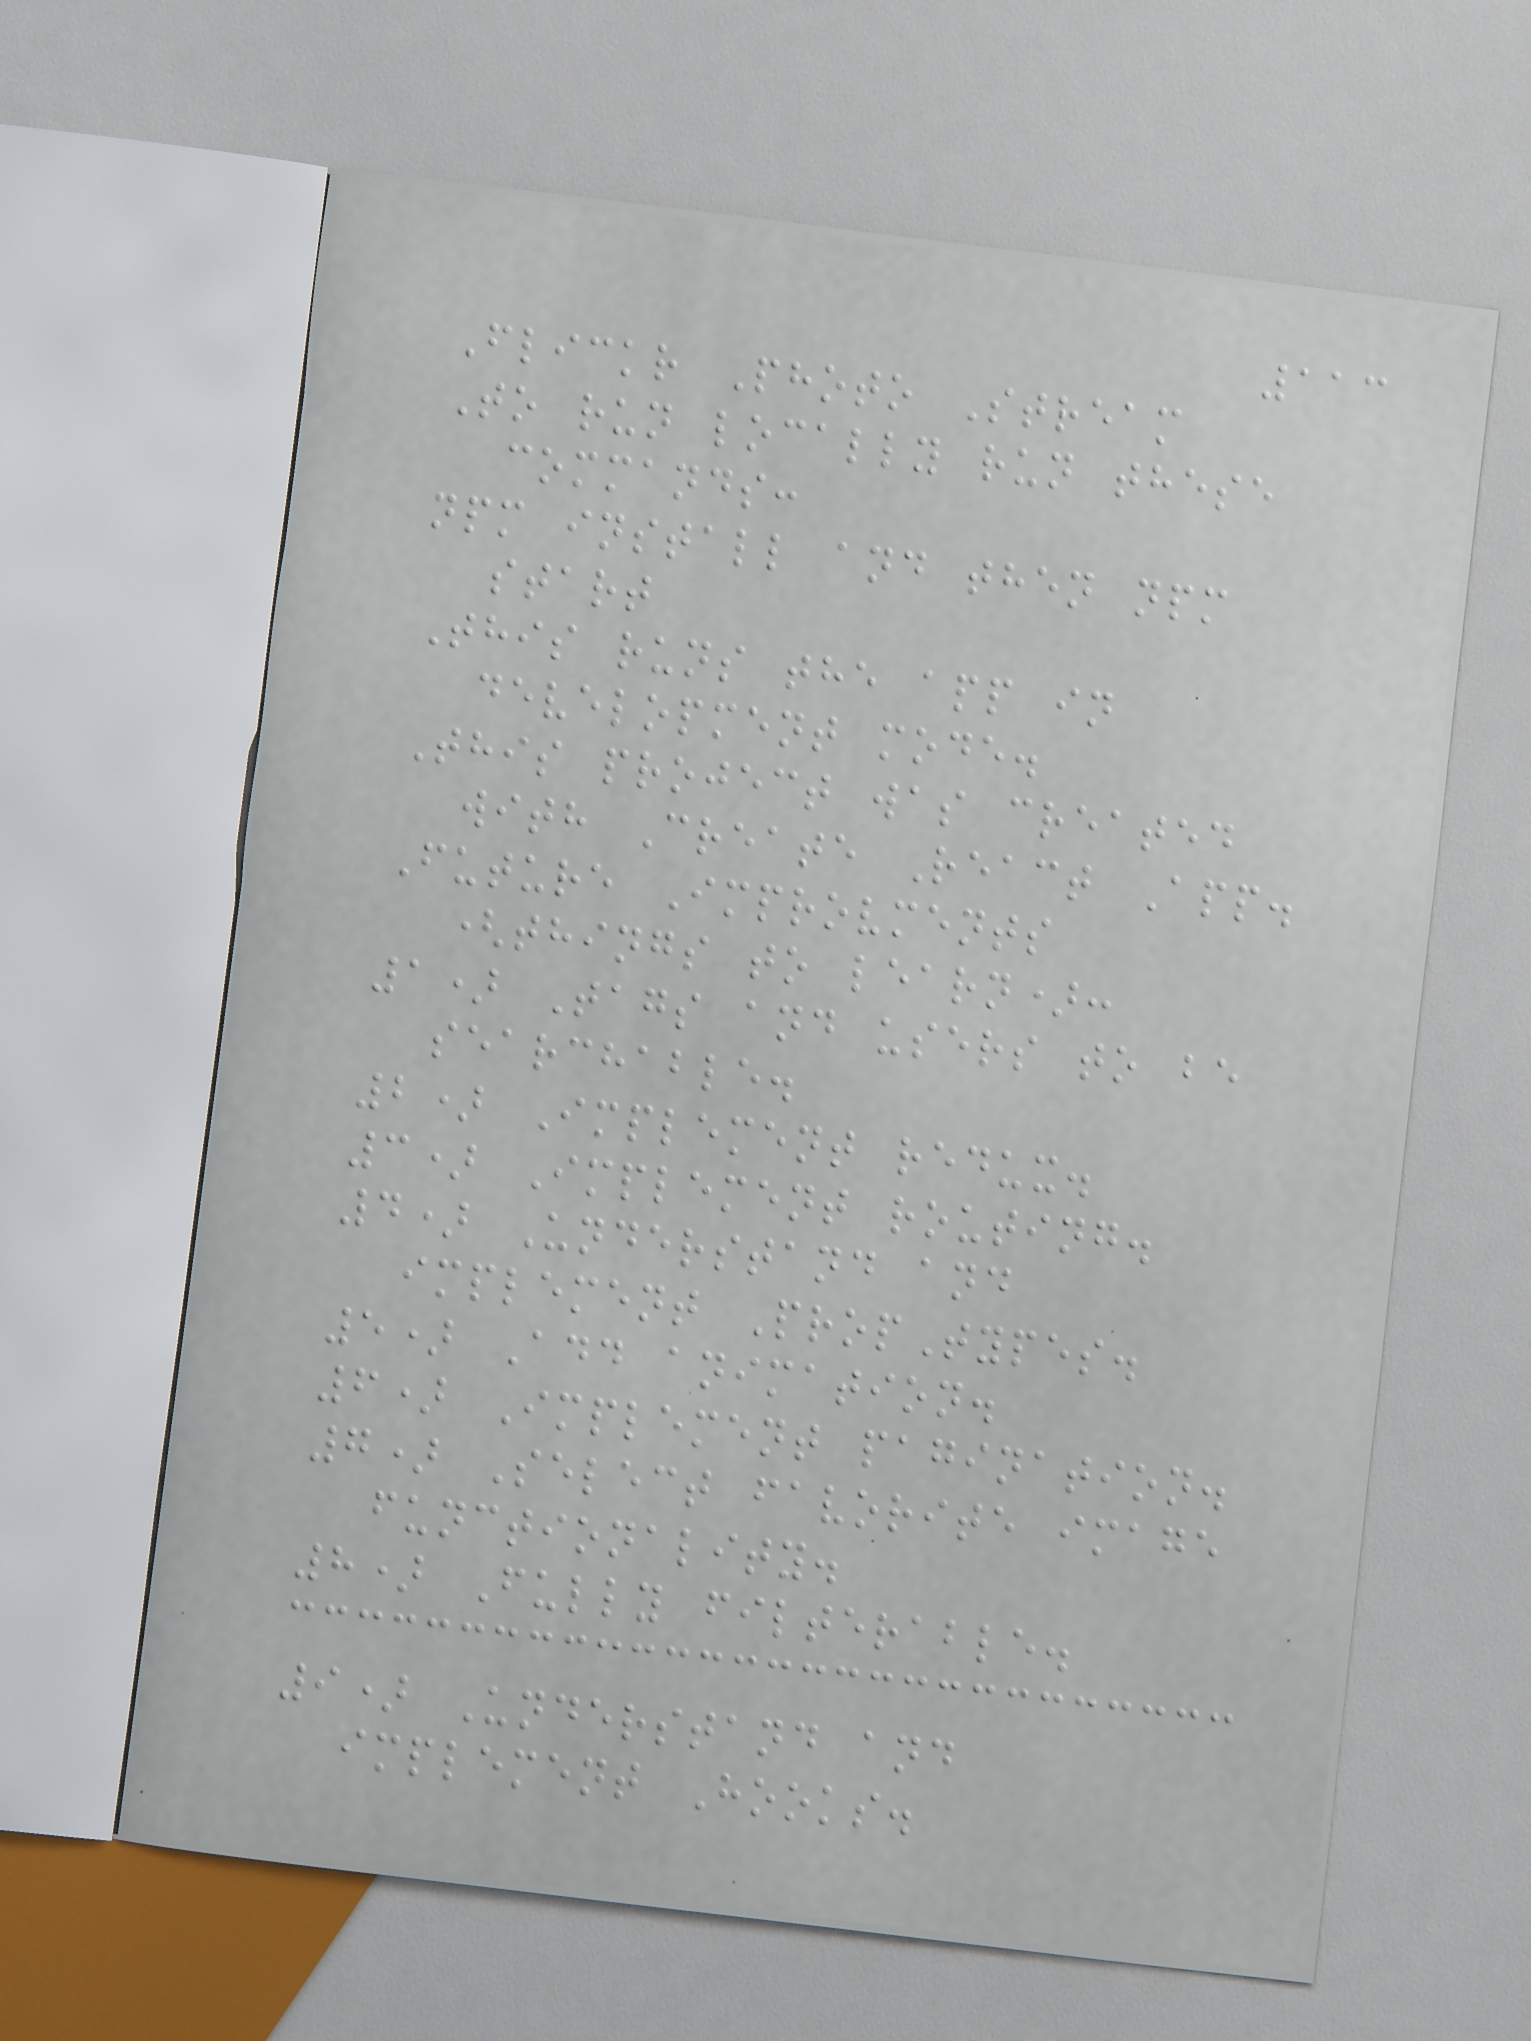113
Flickr Photo Stream
To run locally run these
commands:
npm install and then npm
start
This runs the app in
development mode.
This project was created
with Create React App.
Future Improvments
(things to learn):
1) Tags and users to be
searchable.
2) Implement redux.
3) Implement routing.
4) Understand and
implement PropTypes.
5) Add animation.
6) Implement pagination.
7) Select favorite image
functionality.
8) Fully filterable.
9) Understand and
implement Hooks.
